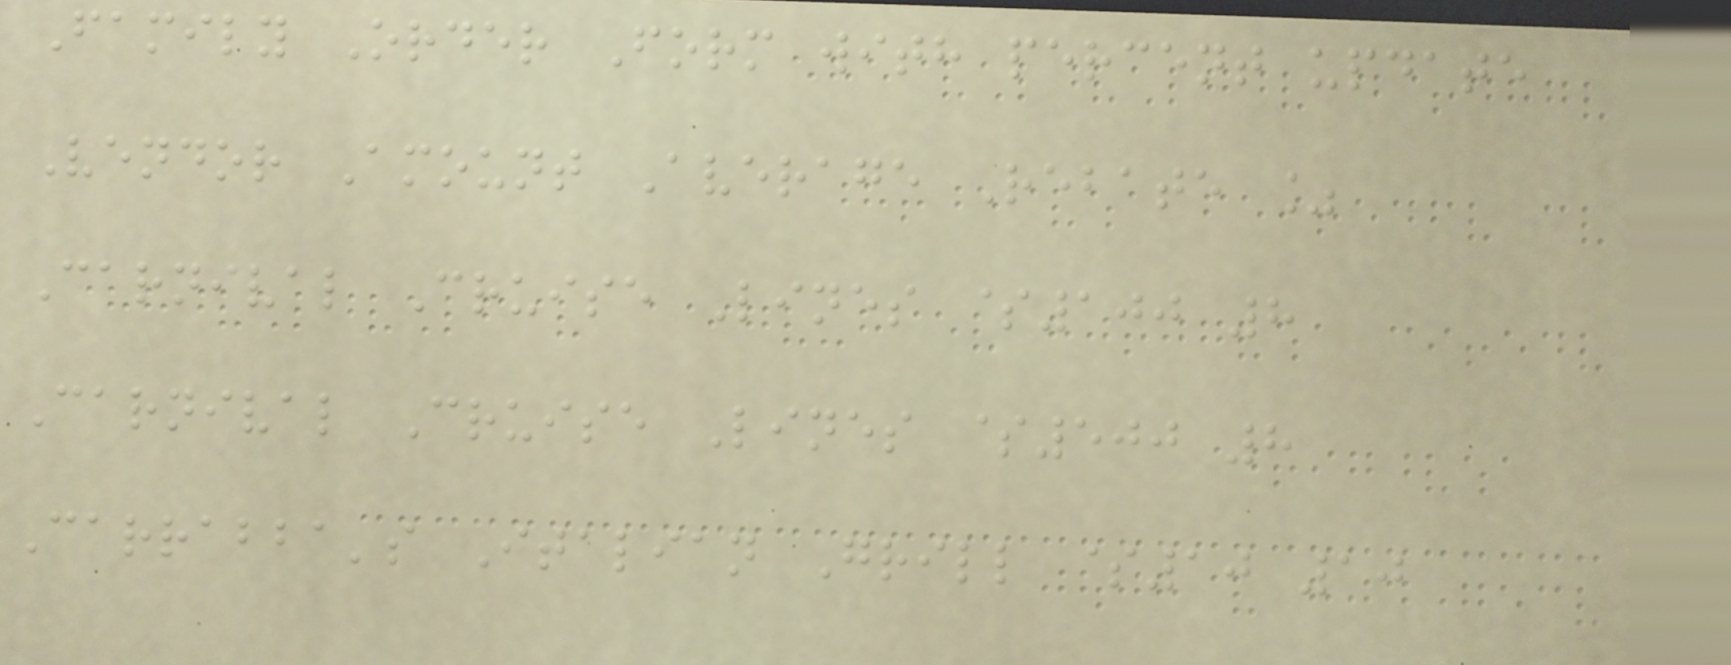Family Order Form with percent update
Vendor Amount Average Rebate %
Carnival Cruise Lines $100 8
Carnival Cruise Lines $500 8
Carrabba's Italian Grill $10 10
